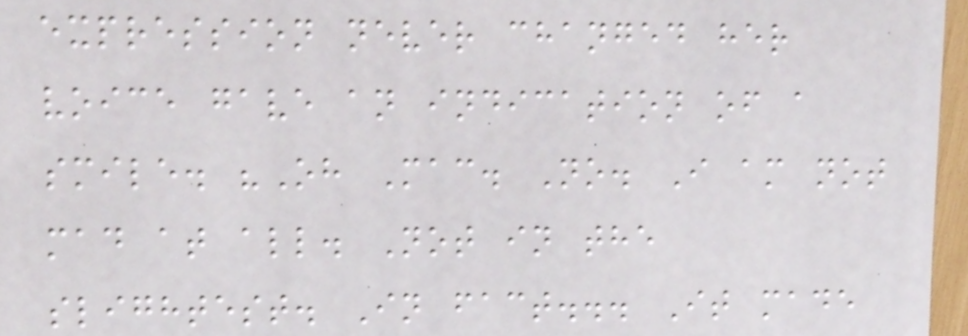expression never changed her
voice gave an indication of a
smile. "Oh Mac. No. I am not
mad at all. Not in the
slightest. In fact... It made
